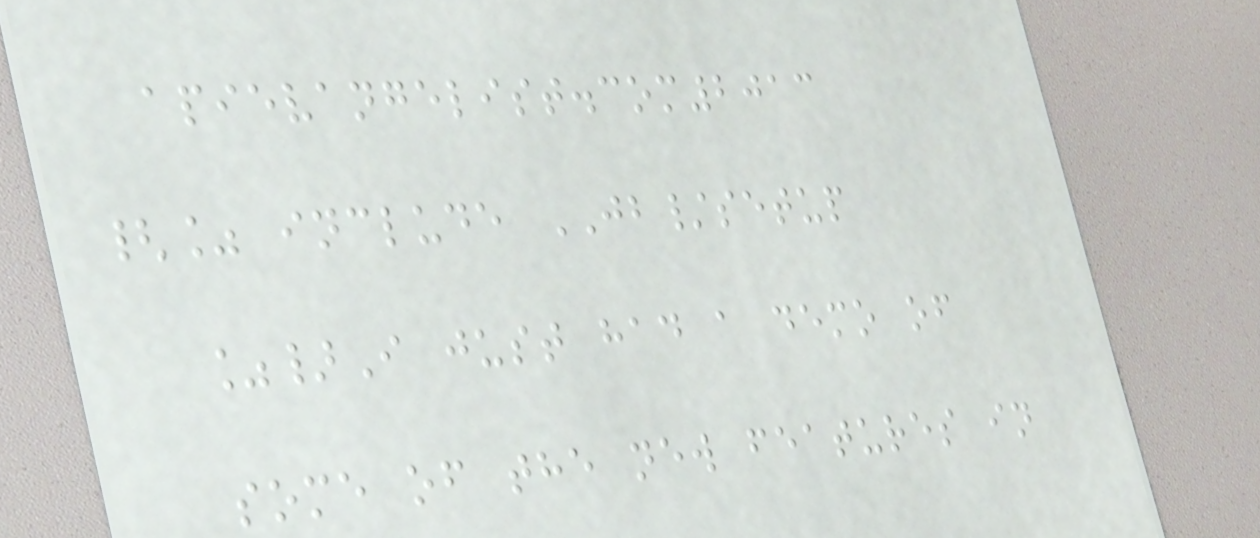apievangelist.com2013
{% include JB/setup
%}I just had a demo of
some of the new features in
